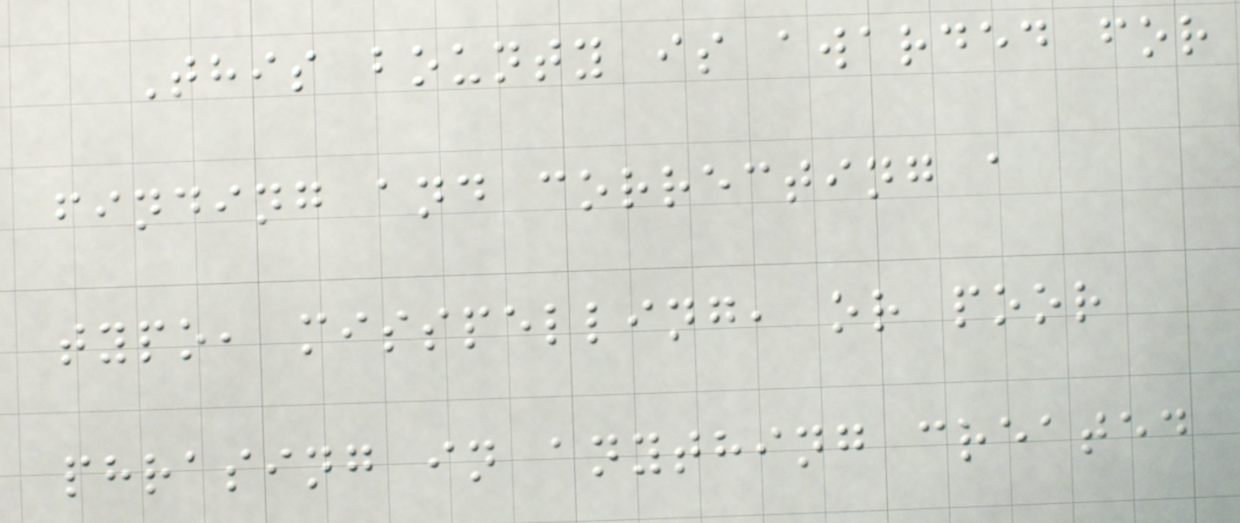This bounty is awarded for
finding and correcting a
typo, misspelling, or poor
phrasing in anything created
